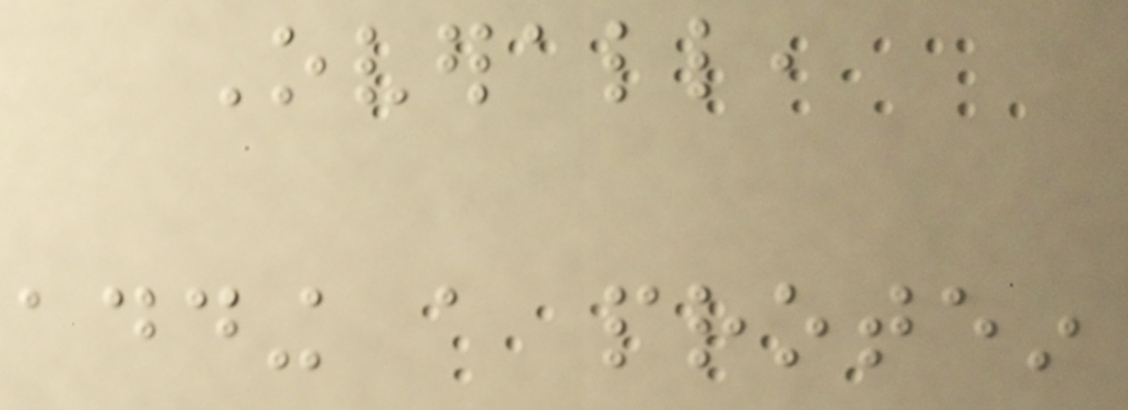Overall,
adding a protein
